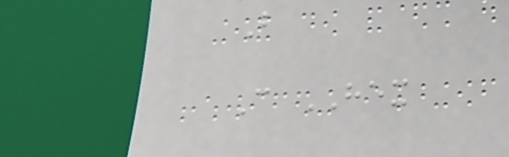B
C HEX
